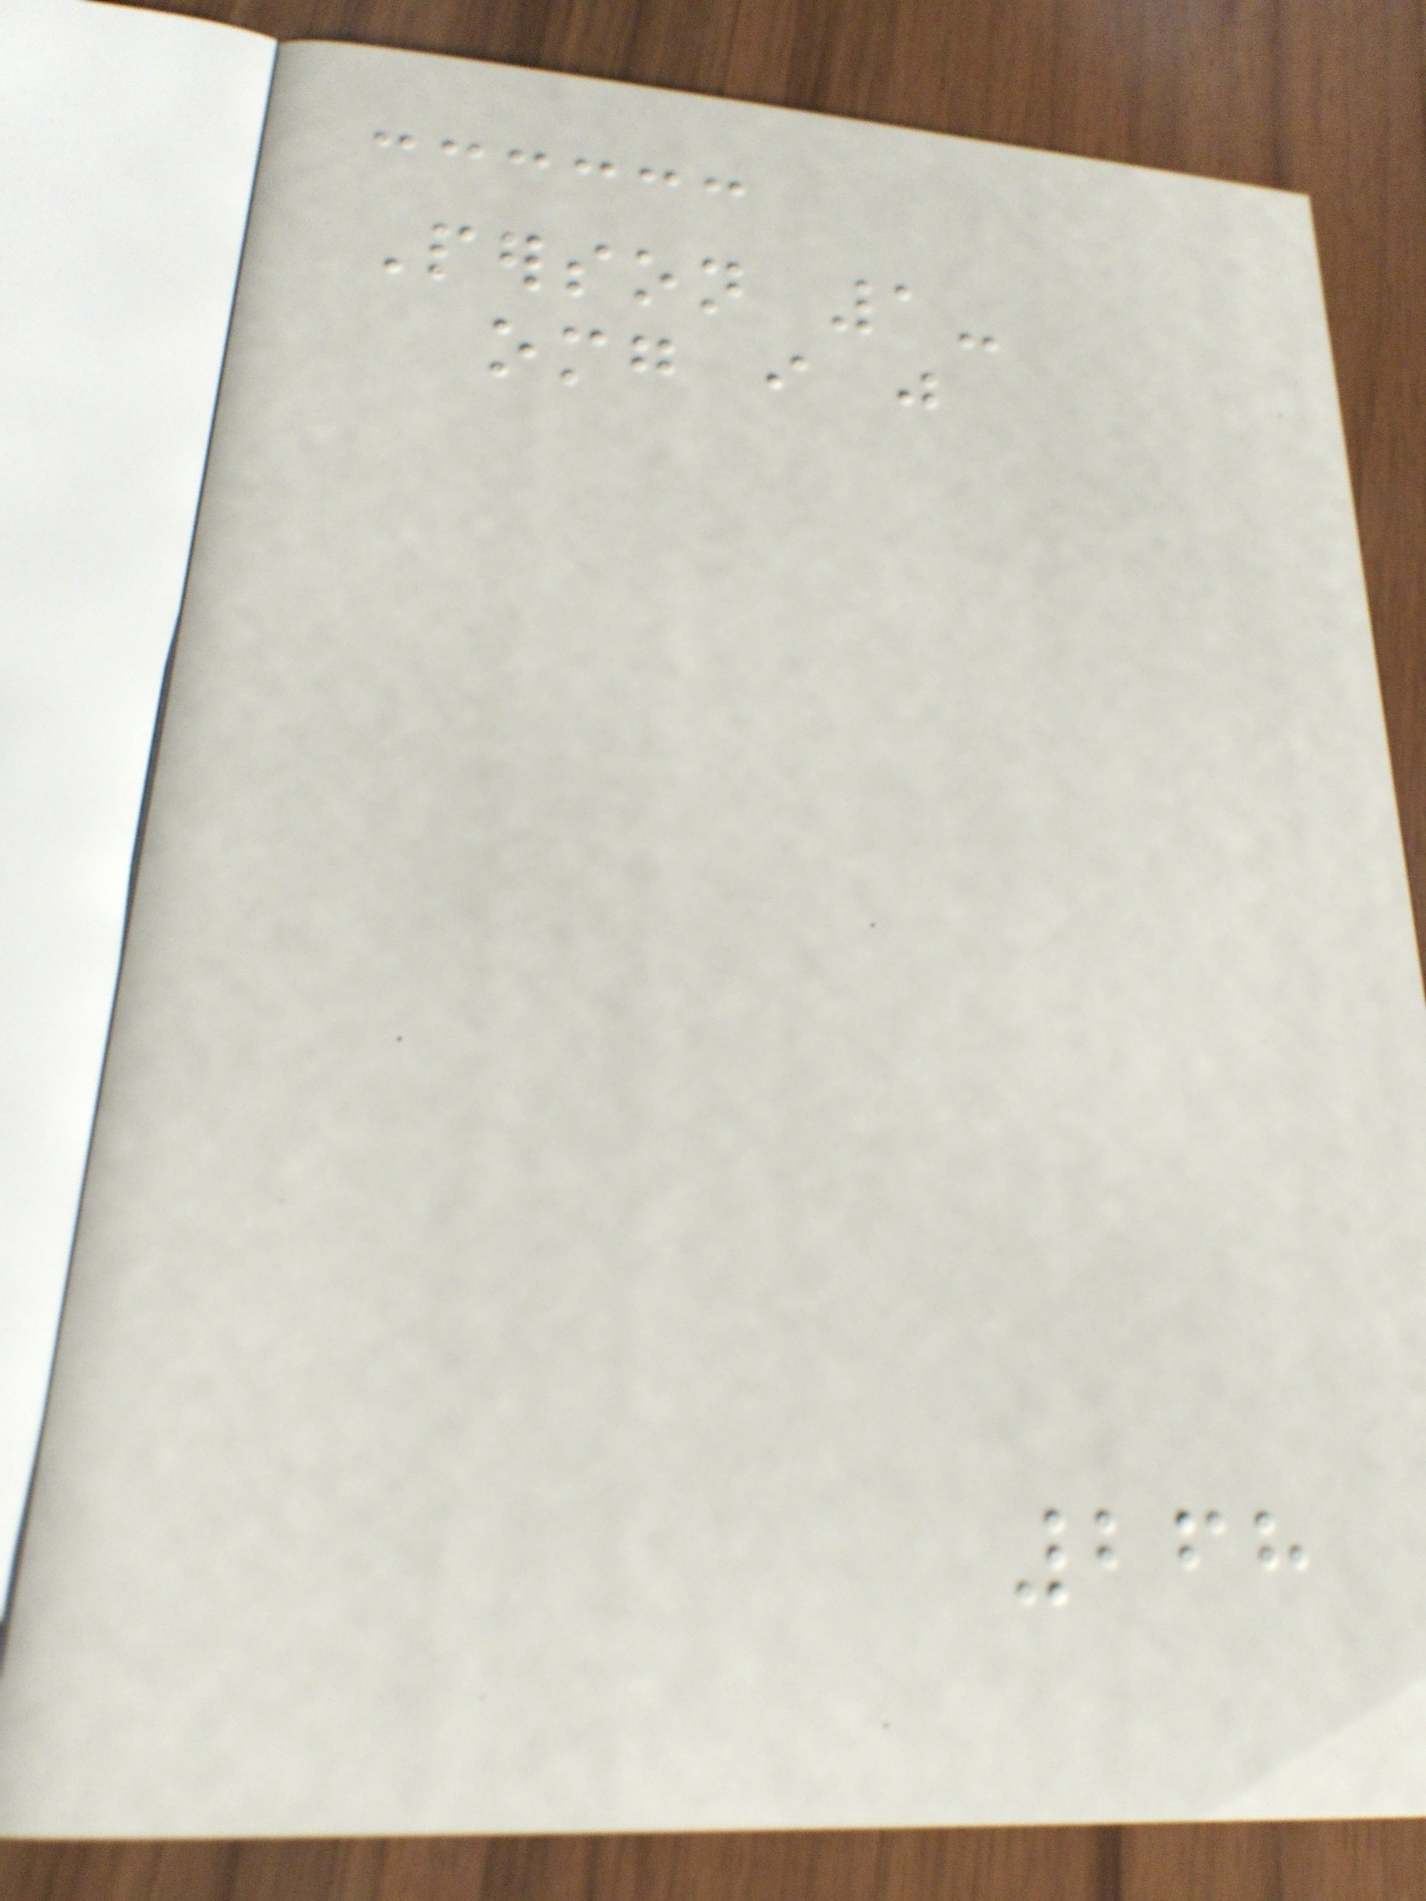Person 1-
omg i just
268
